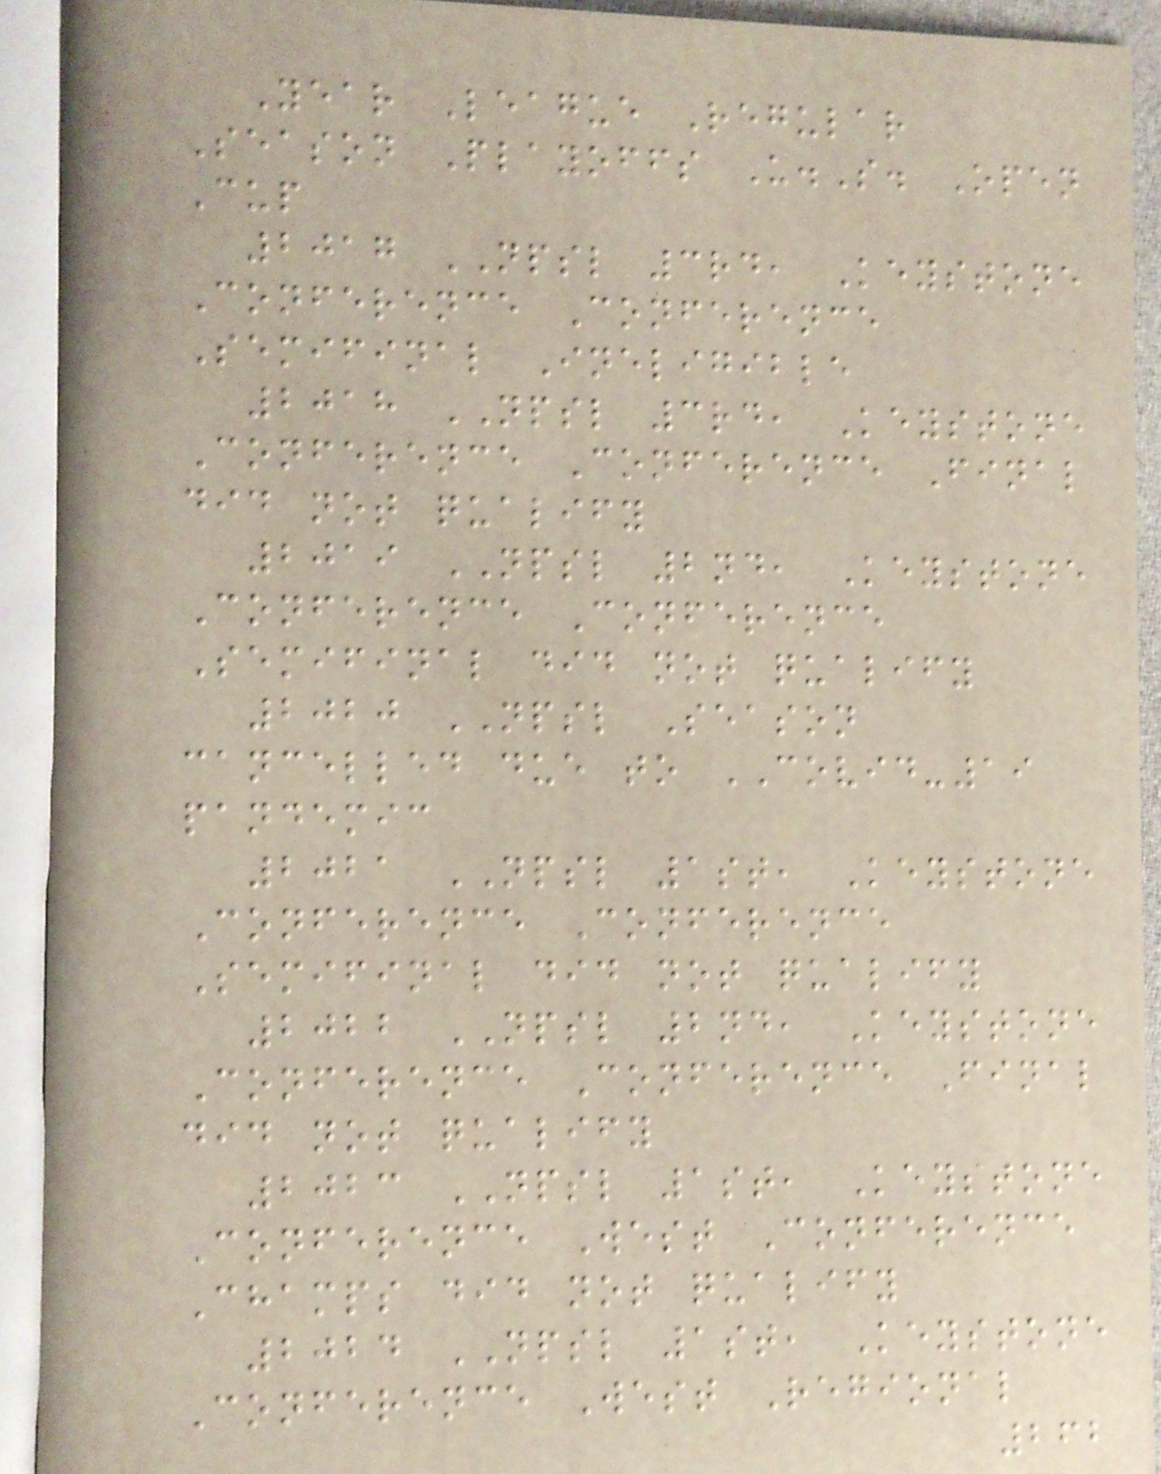Year League Regular
Season Playoffs U.S. Open
Cup
2017 NPSL 3rd, Keystone
Conference Conference
Semifinal Ineligible
2018 NPSL 3rd, Keystone
Conference Conference Final
did not qualify
2019 NPSL 2nd, Keystone
Conference Conference
Semifinal did not qualify
2020 NPSL Season
cancelled due to COVID-19
pandemic
2021 NPSL 1st, Keystone
Conference Conference
Semifinal did not qualify
2022 NPSL 2nd, Keystone
Conference Conference Final
did not qualify
2023 NPSL 1st, Keystone
Conference West Conference
Champs did not qualify
2024 NPSL 1st, Keystone
Conference West Regional
262
